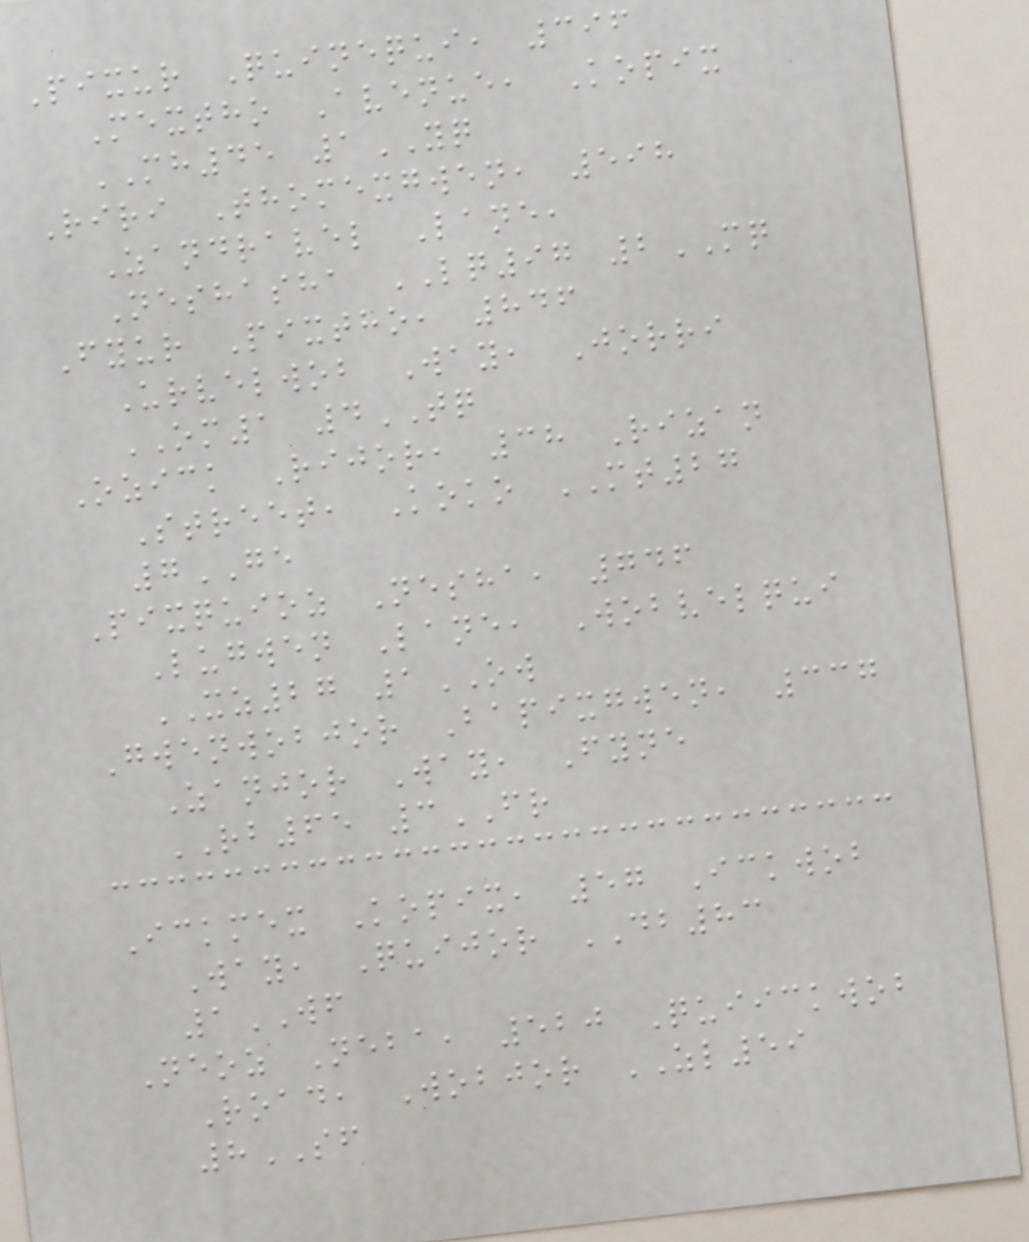Pixur Quinequi, 396
Mextho Avenue, Kopix
MH45 1YQ
Riri Thomexgwen, 598
Zandravel Lane,
Neshasha LQ97 2MQ
Fyur Pixtho, 846
Urvelwob Way, Jorri
OM1 4TQ
Ozick Rijor, 38 Rizan
Street, Koko MT27
7GE
Pixquioz Nesha, 746
Lugwen Lane, Wobvelqui
XZ27 1OW
Gwenwobjor Bapixgwen, 337
Zanjor Way, Fyne
RB65 3FR
Ickmex Kopix, 57 Ickwob
Way, Quijor DB83
1WF
Neoz Neba, 520 Quiickwob
Road, Wobjor ZL59
8SF
